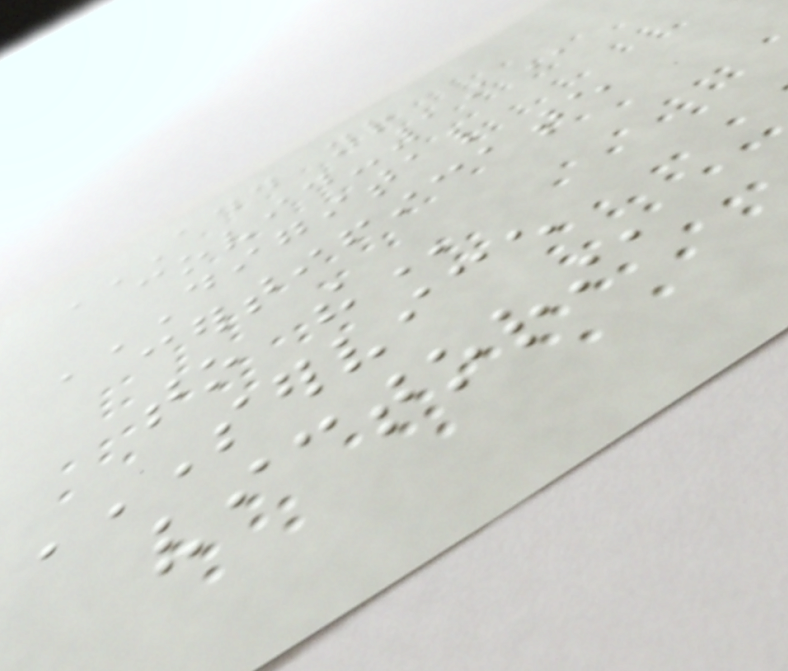ADD YOUR
COVID-19
DIGITAL
CERTIFICATE
TO THE
SERVICE
VICTORIA
